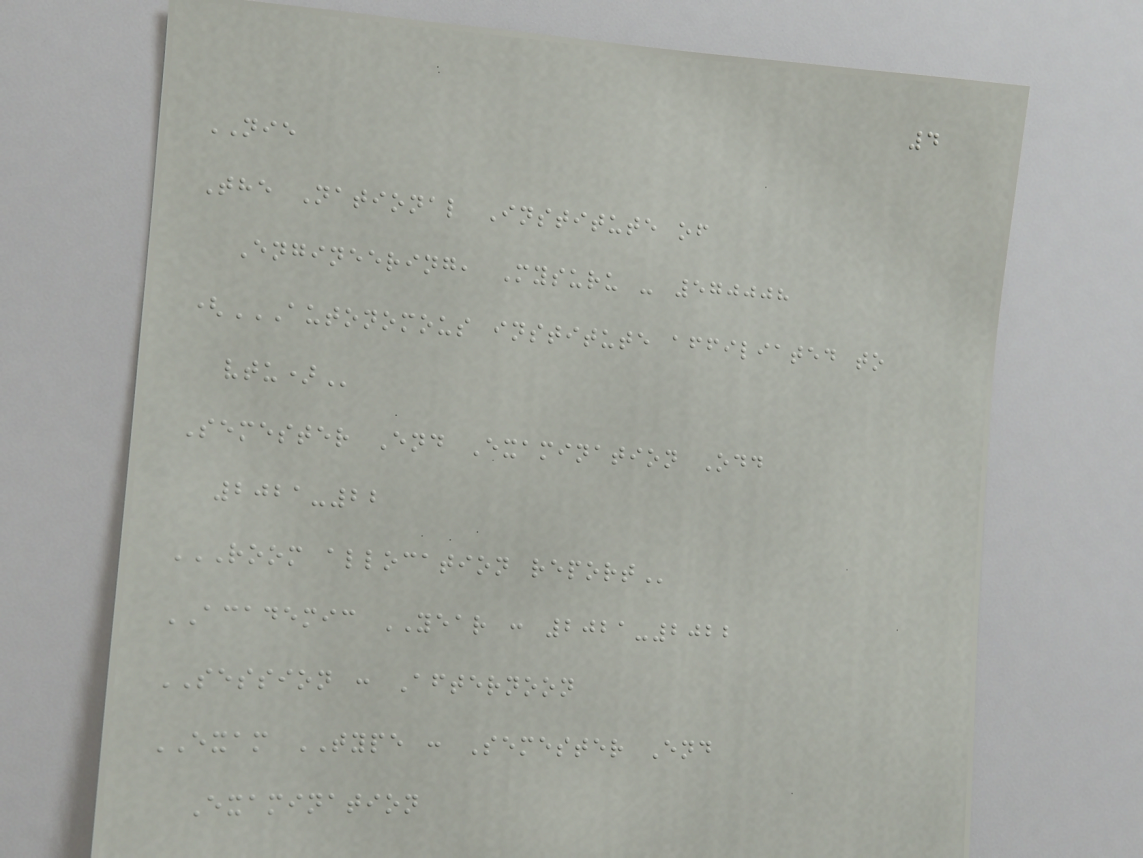4
NIE
The National Institute of
Engineering, Mysuru - 570008
(AUTONOMOUS INSTITUTE AFFILIATED TO
VTU)
Semester End Examination Odd
2021-22
ROOM ALLOCATION REPORT
ACADEMIC YEAR : 2021-2022
SESSION : Afternoon
EXAM TYPE : Semester End
Examination
